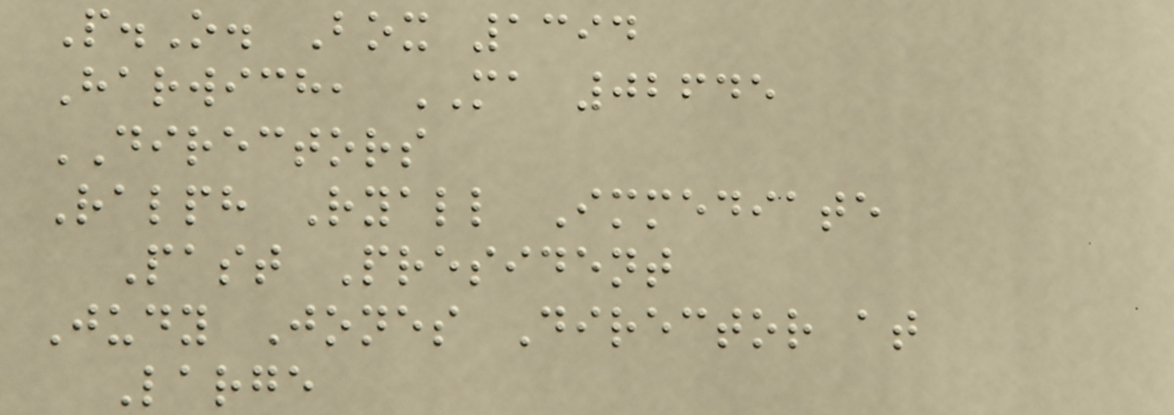P.O. Box 1394
Harwich, MA 02645
DIRECTORS
Ralph Ryall Immediate
Past President
Judy Jones Director at
Large
